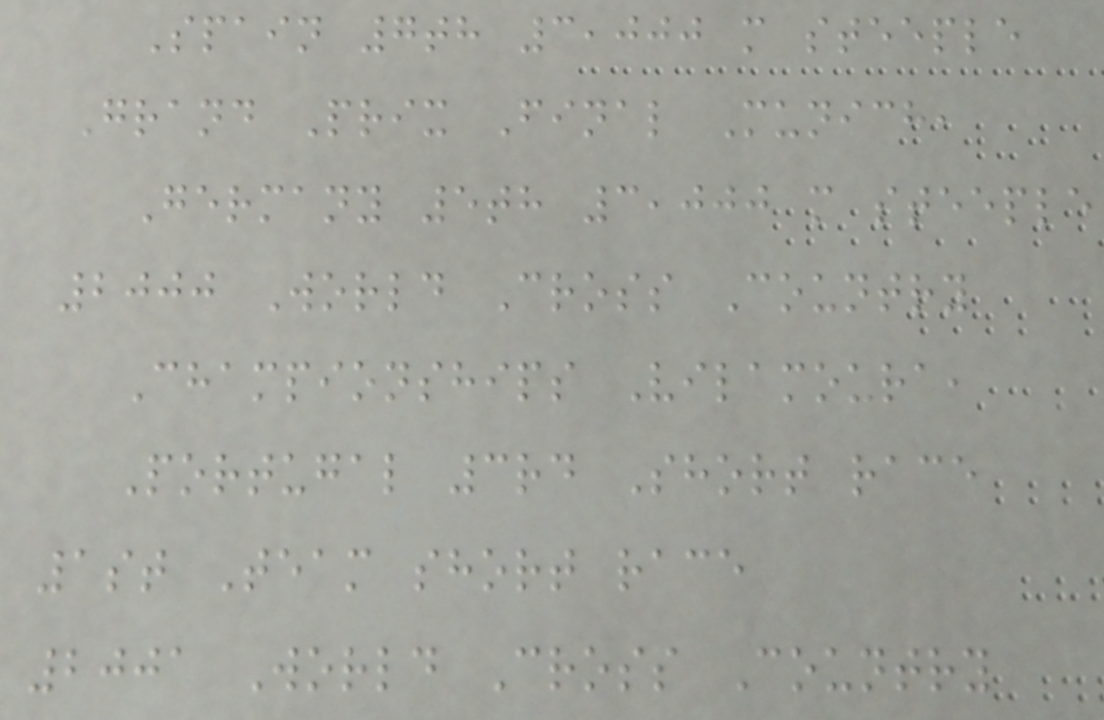Spain 7th 3,000 m steeple
Grand Prix Final Munich,
Germany 5th 3,000 m steeple
2000 World Cross Country
Championships Vilamoura,
Portugal 3rd Short race
1st Team short race
2001 World Cross Country
